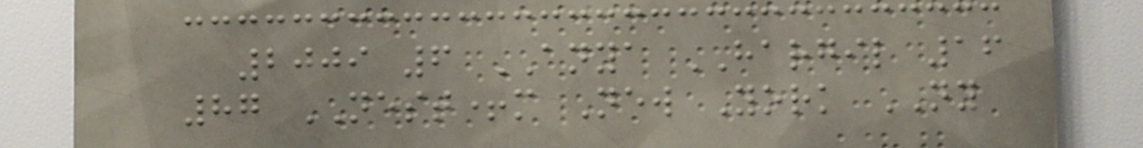2009 6 ANYA HARGIL 16
87 NEST+m New York NY
